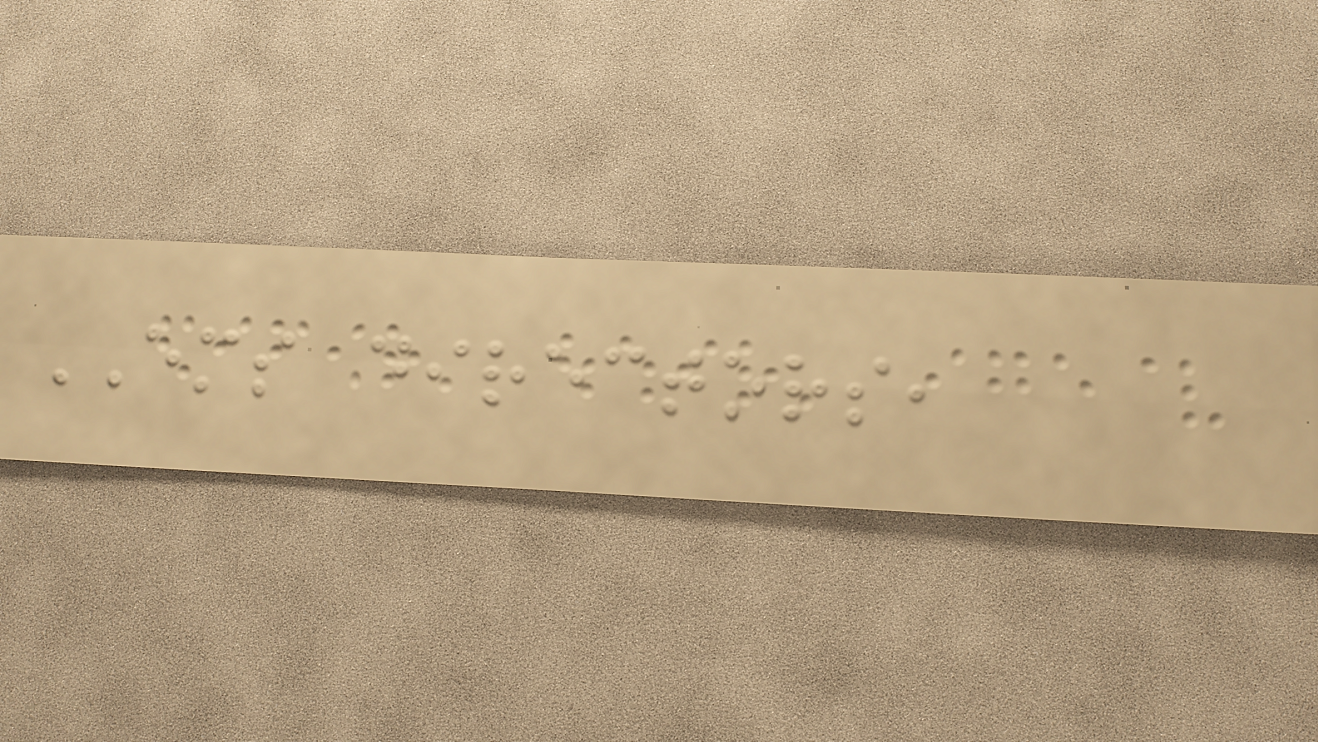EMS directors,
